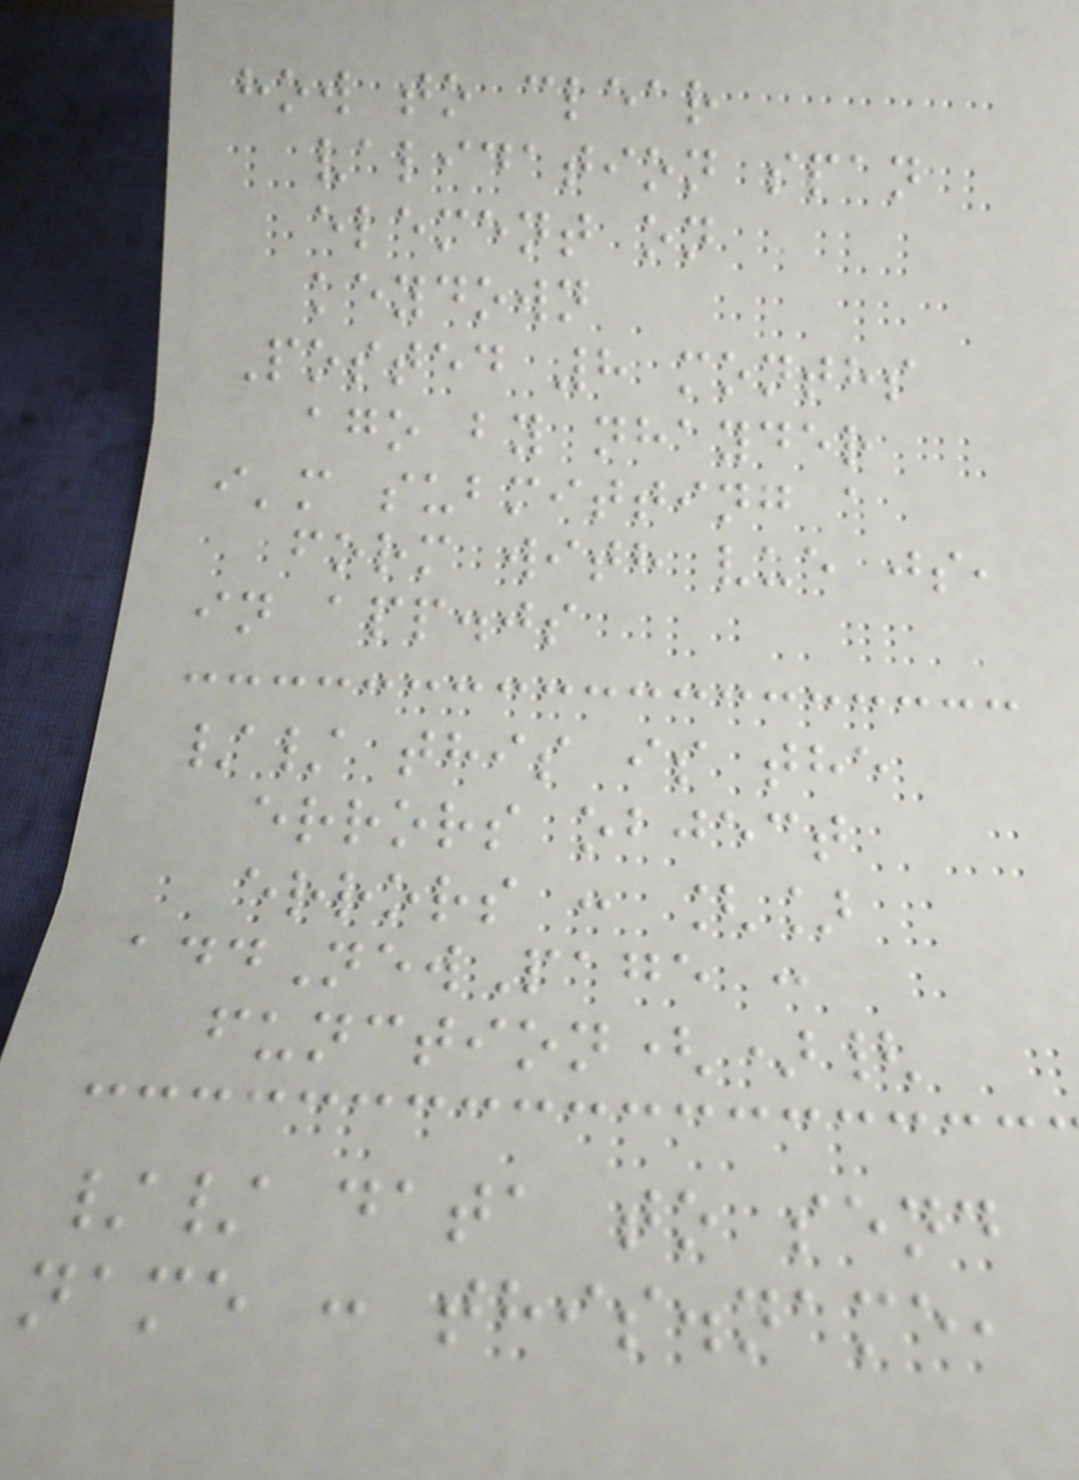how to clear
validation span
element on
keydown
Posted 8 months
ago by nhayder
i'm submitting a
form with vue js,
in app.js
// this is the
errors object
errors : []
addNewPage :
function(){
// data to send
name : this.name,
